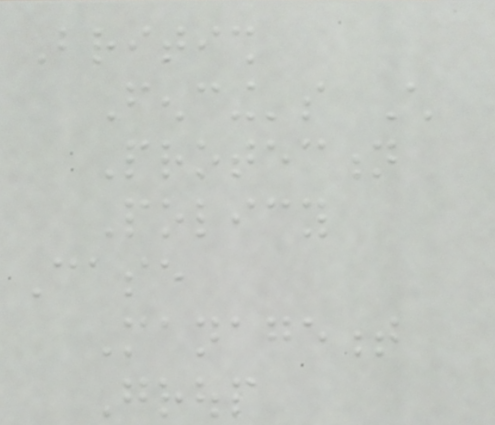British
Fencing's Child
Protection
Policy
Case
Management
Group
